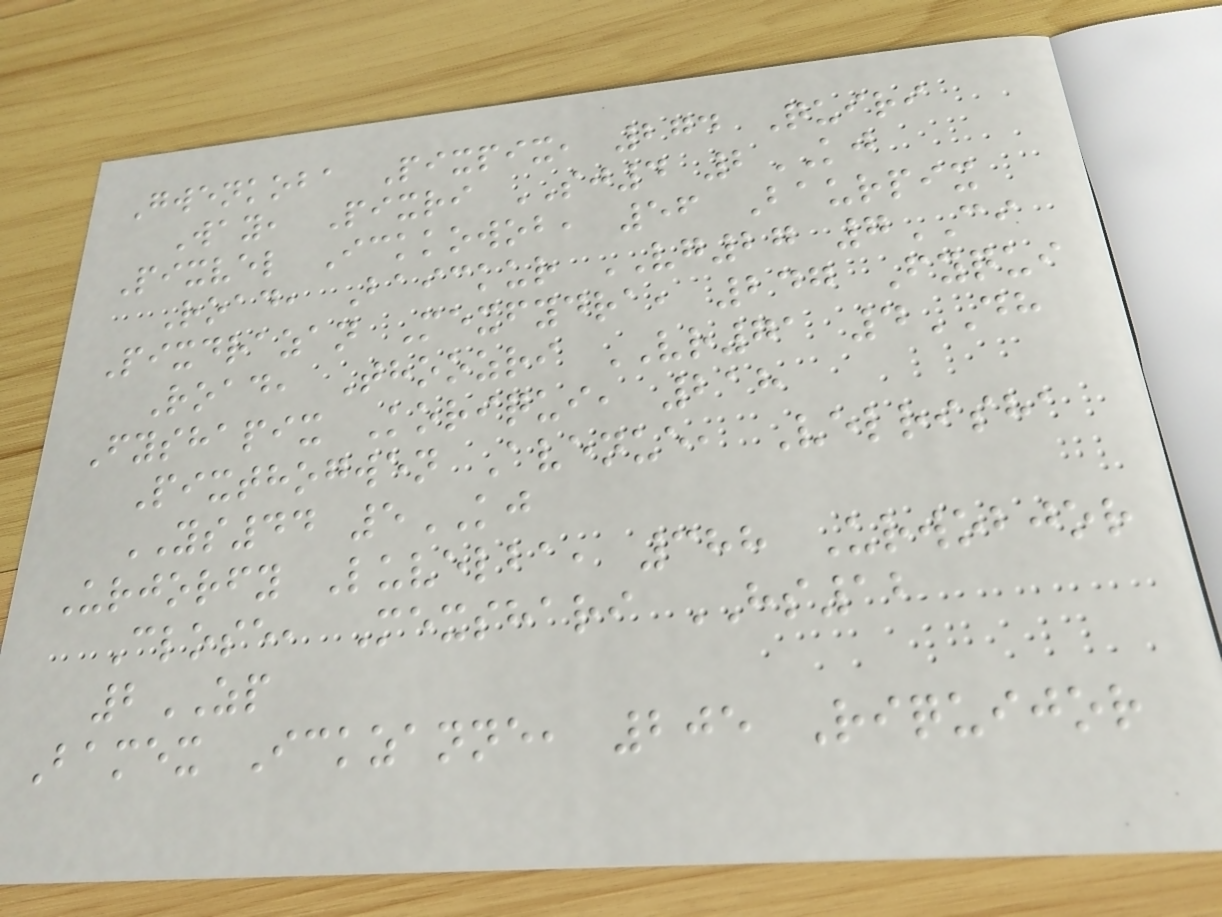Gwenkoba Pixpix, 274 Quiri
Way, Pixri SJ4 2KJ
Pixvel Ickkowob, 56 Baurpix
Road, Baickur VG27 7CI
Pixdrazan Mexfydra, 247 Fyqui
Road, Thoozri VR71 4DH
Fyshapix Koriqui, 218
Pixthogwen Avenue, Velrisha
YS44 5KJ
Urjorfy Luvelba, 388 Urwobjor
Close, Mexshari HS12
2ZP
Bamex Ickzanne, 205 Riquijor
